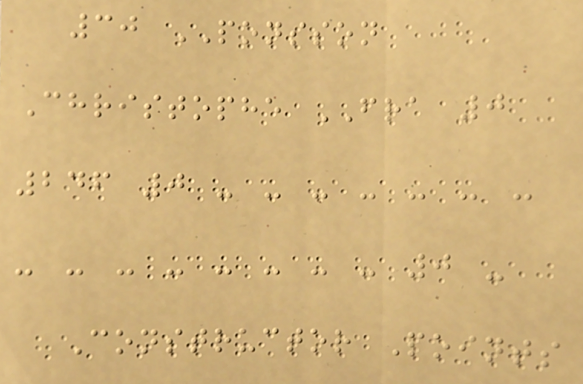30 PONSSON
Christophe FRA 0
246 0 - - - - - - -
- - - - - - - - 0 -
Constructor Points
